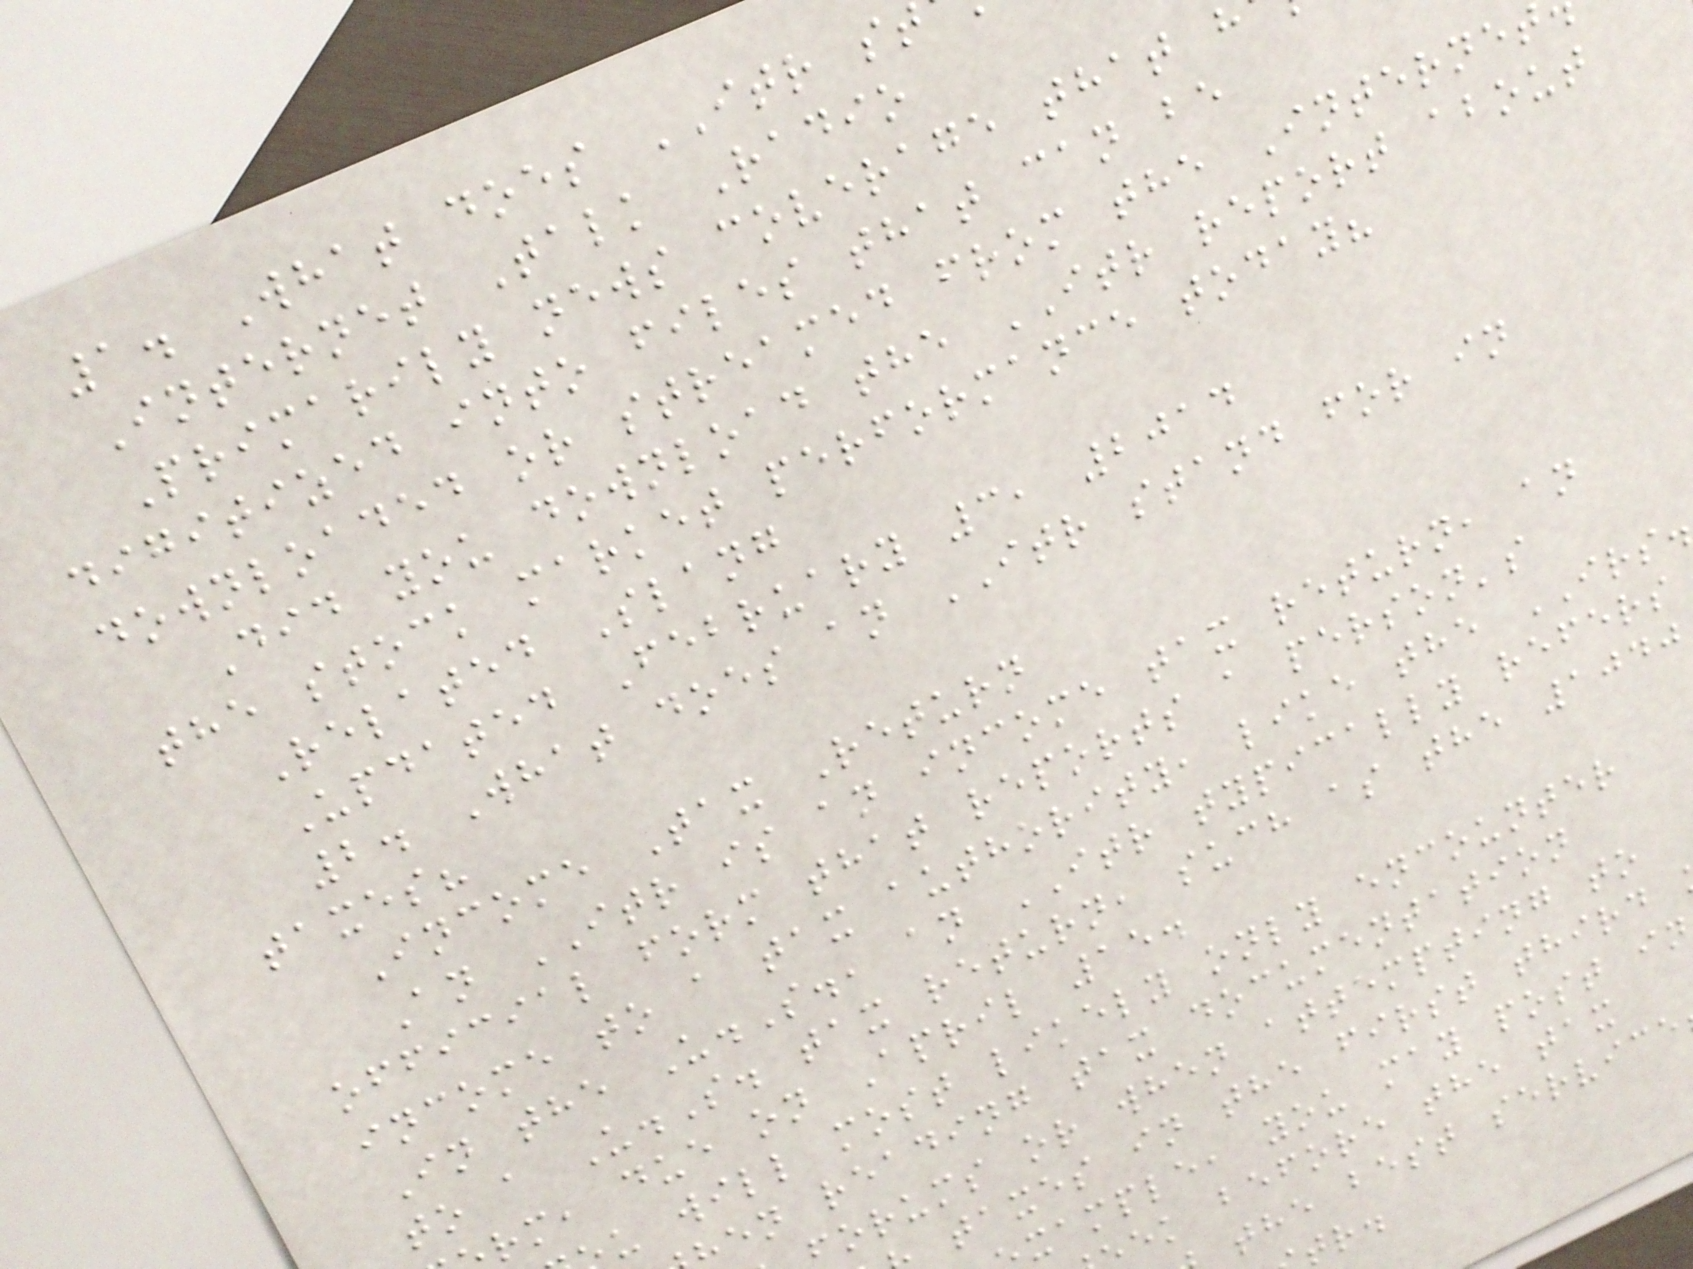1. What does ITR st
Internet Talk Radio
Primarily news coverage that h
digitized into files that can be
downloaded or streamed from the Internet
Did you download the ITR report about
the stock market performance today?
Related Slang
Updated February 3, 2014
2. What does an ITR stand for in
taxes?
Income Tax Return
An ITR is an income tax return, an
official form that reports a person's
income to a tax authority, like the IRS.
In the U.S., an ITR typically refers
to a U.S. tax return, such as the 1040
rm, due on April 15.
u will most likely only encounter
en reading tax documentation
forums or when attempting to
taxes in the first third
xample, you may post in
ek before the tax
the best service
